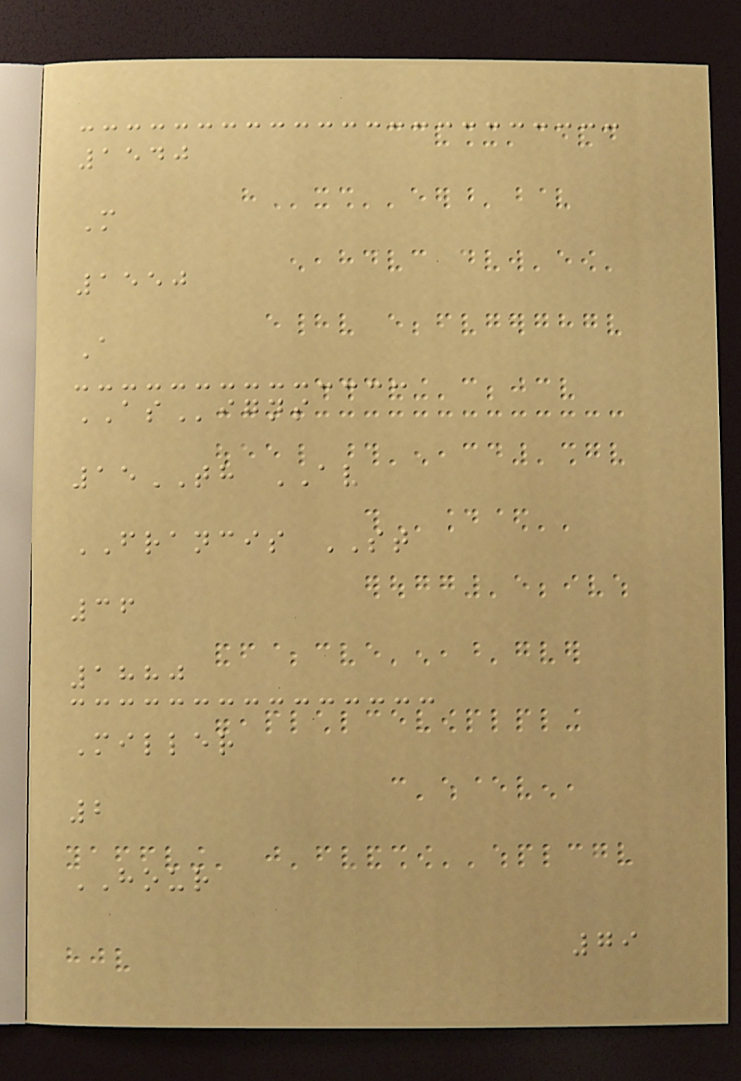1540
M
1550
A
ASigns
15TH AV
FRANCIS ST
36
1880
Miller
2
HOUR
79
